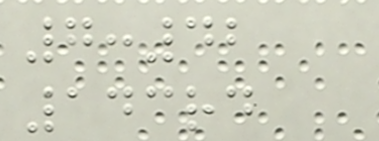7:42
143rd
